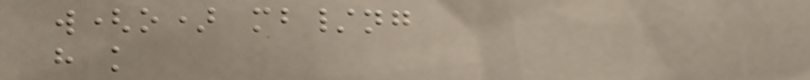w(o) mb/ng
h k
